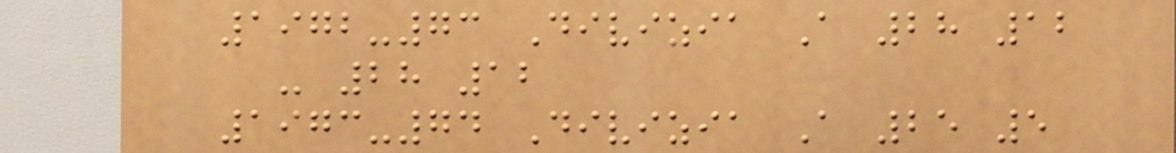1972-73 Divizia A 28 12
- 28 12
1973-74 Divizia A 25 5
